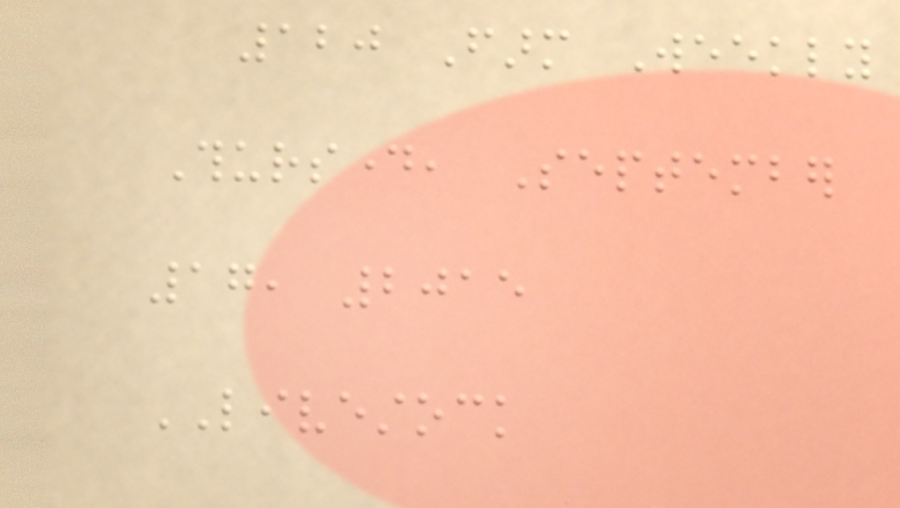120 Farm Weekly
Thursday, September
17, 2015
LIVESTOCK
